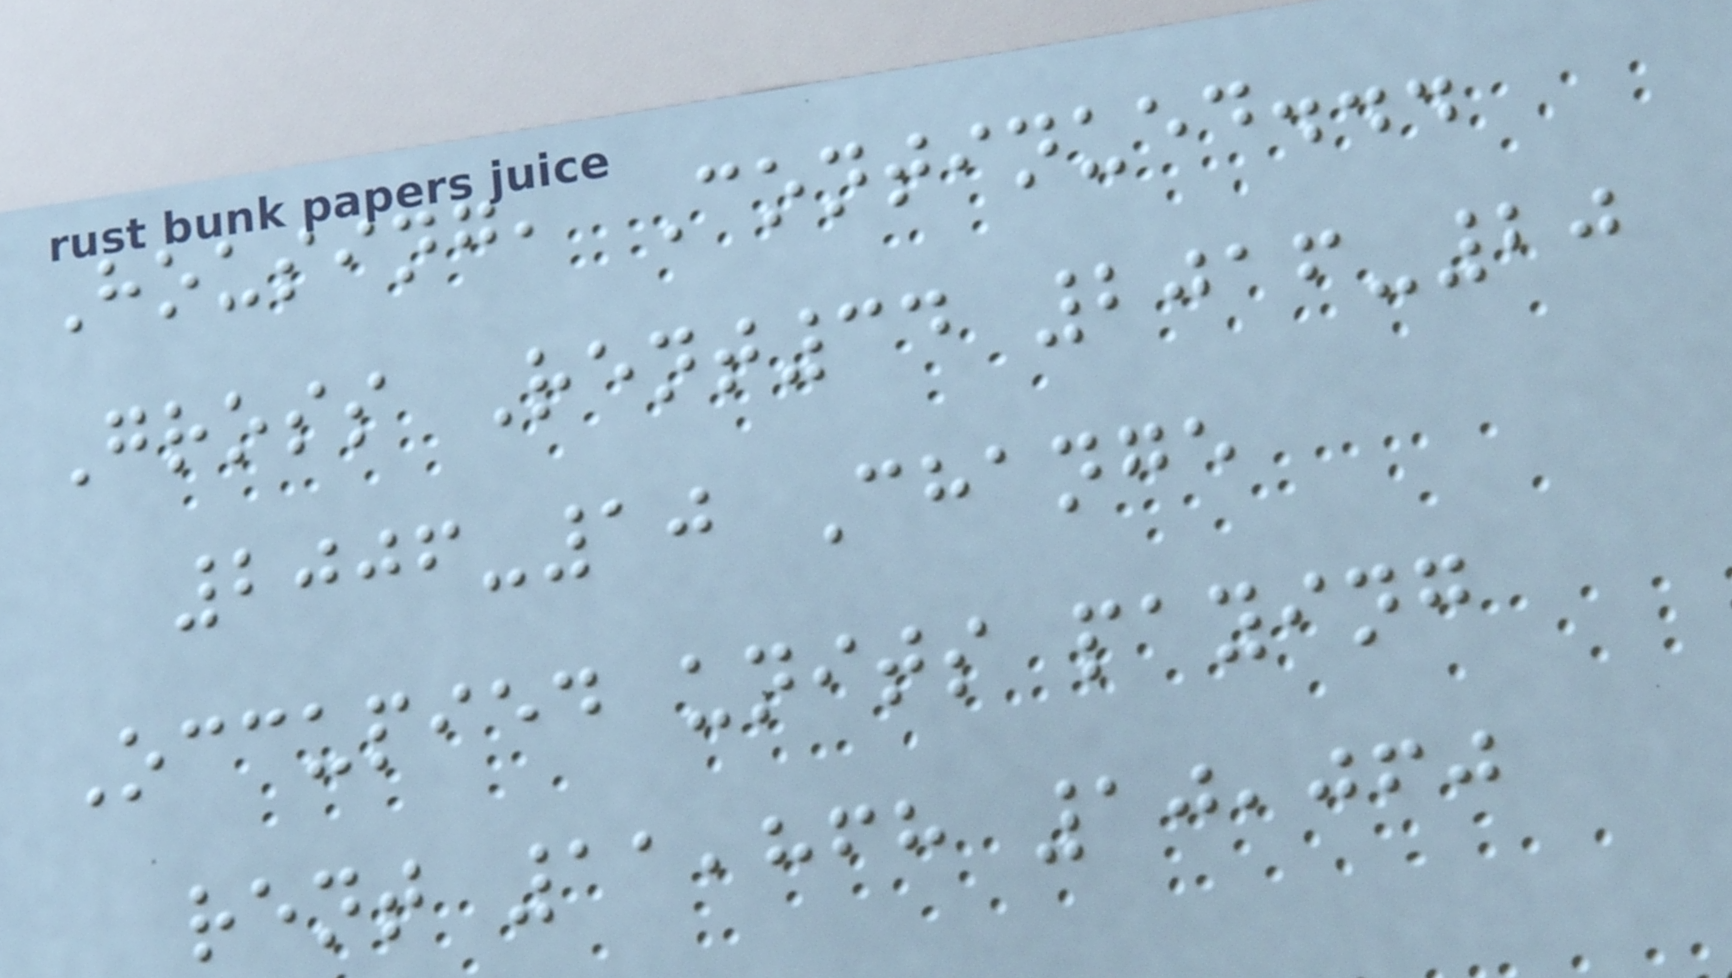Housing, Continued...
Gross Rent34 2016-20
2006-10 Change
Occupied units paying
rent 11,868 10,060
